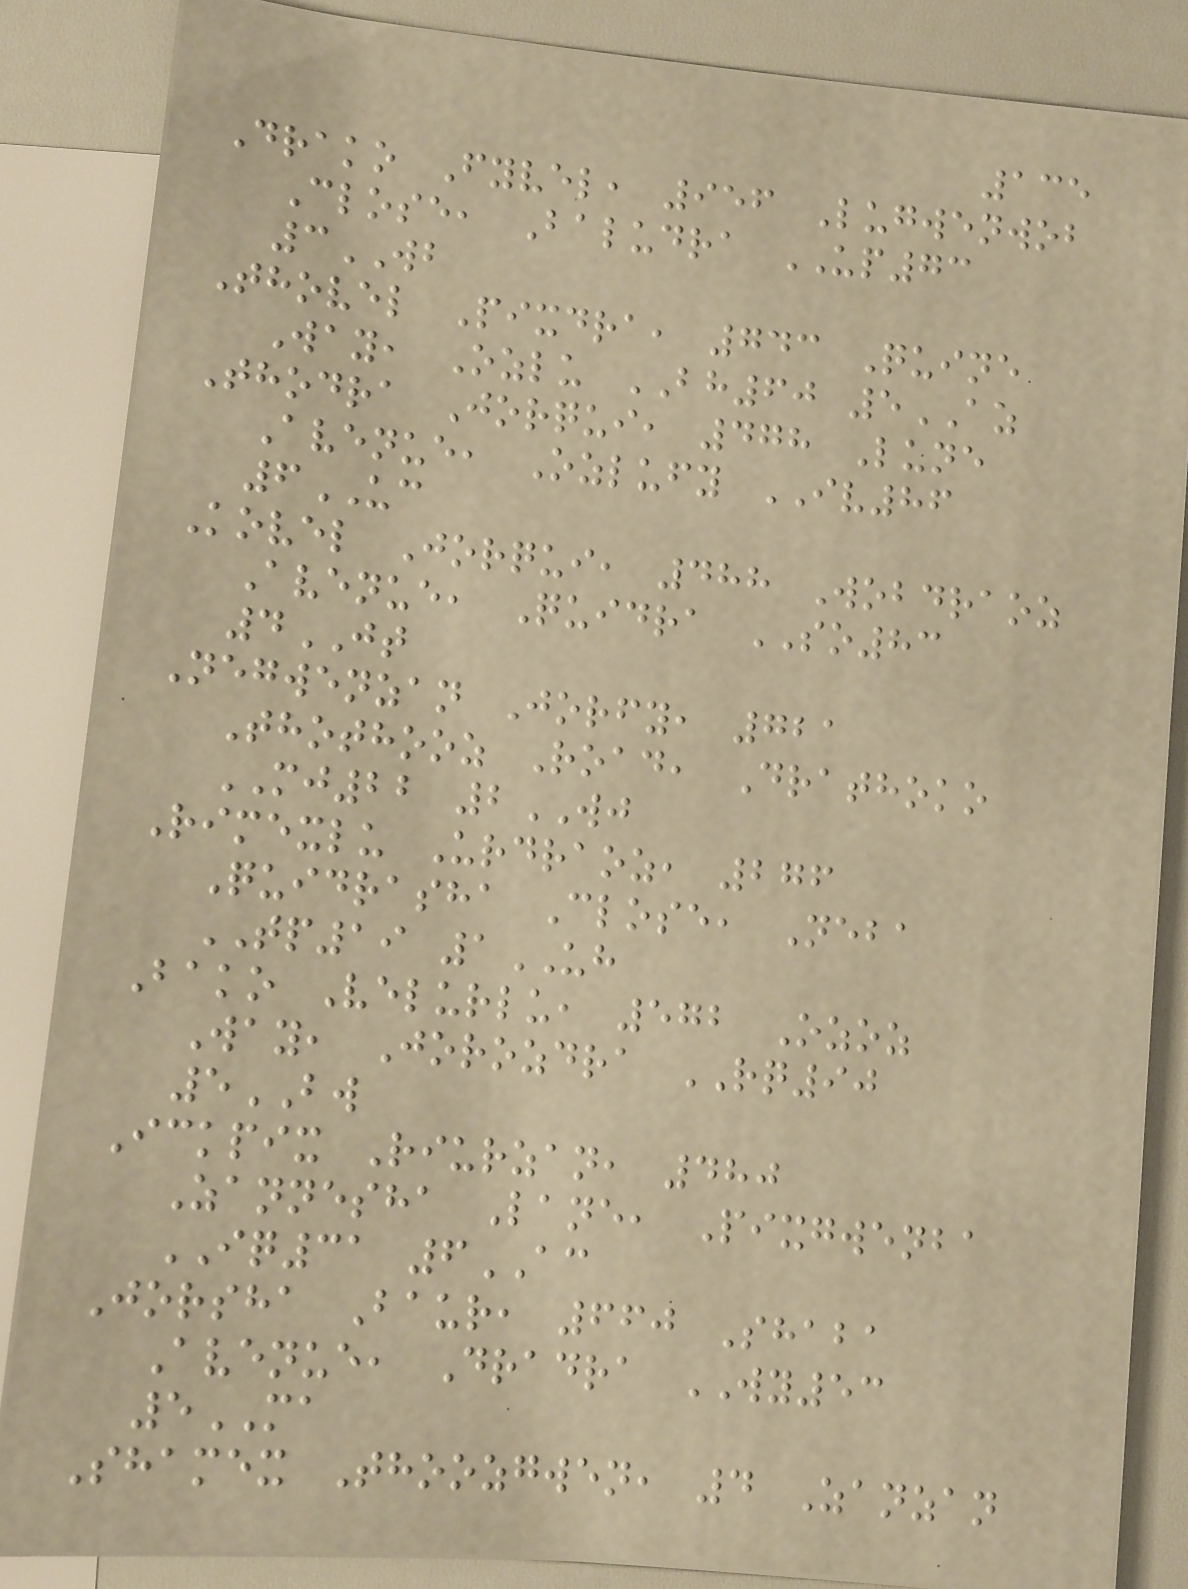135
Drako Fyvel, 956 Lugwenwob
Close, Baludra UP73
3WB
Thovel Pixdra, 743 Quine
Way, Ozlu BH60 5AZ
Thodra Jorqui, 478 Lune
Avenue, Ozlufy IV86
6UC
Kovel Jorqui, 488 Wobdraoz
Avenue, Quidra SO83
4JT
Negwenzan Jorfy, 721
Thothooz Road, Drathoko
MJ22 2WJ
Rimexlu Urdraoz, 276
Quidrasha Close, Neba
TP19 1UH
Bako Velurlu, 572 Ozoz
Way, Jorozdra RQ90
5BW
Ickpix Riurzan, 480
Zannesha Lane, Pixgwenba
IQ31 6AC
Jorsha Baur, 660 Shaba
Avenue, Dradra WY53
5MA
Shamex Thoozgwen, 4 Zanzan
